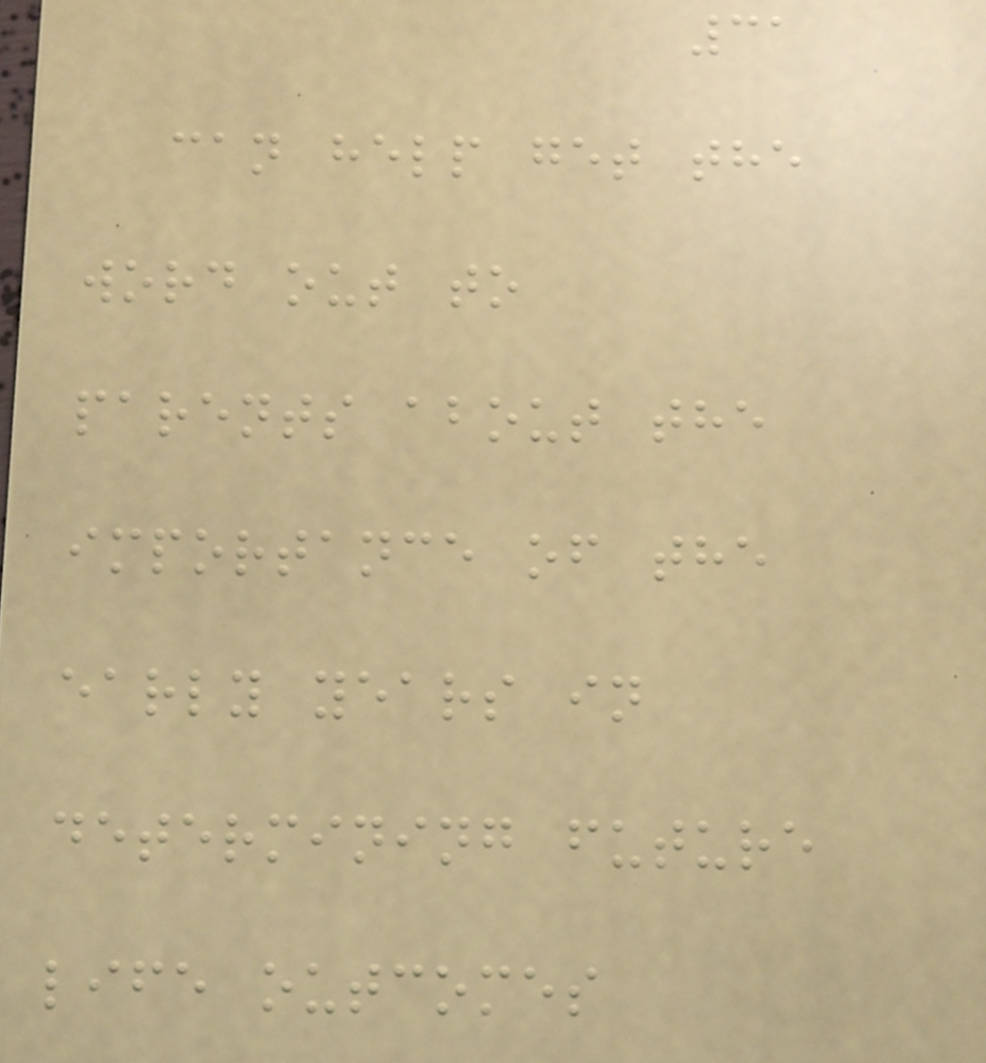31
can help get the
word out to
parents about the
importance of the
early years in
determining future
life outcomes
